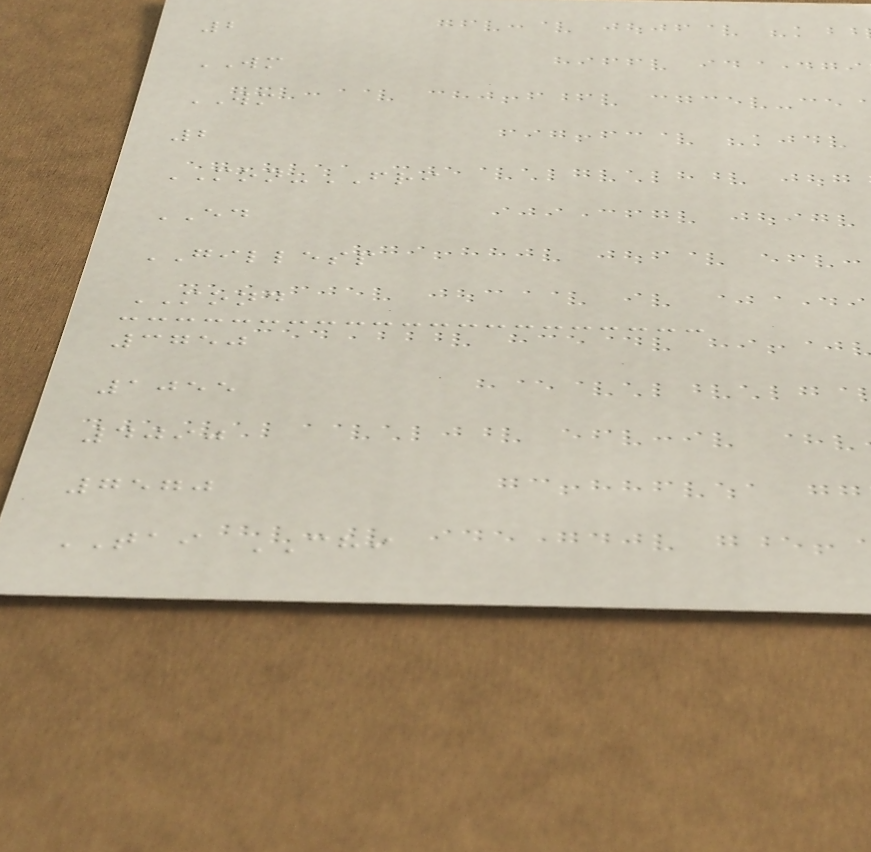2
WM
WM
2
MON-FRI
ED
GILLESP
MOND
3750
1055
4090
7570
TAI CHI
